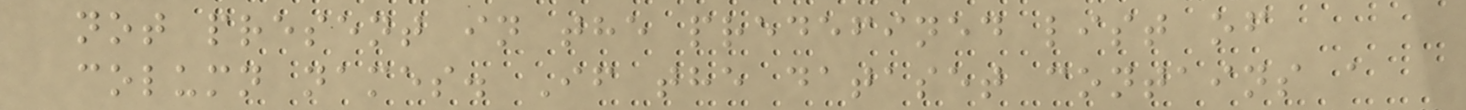not present in the predefined list of
column names. If the dataset contains a
